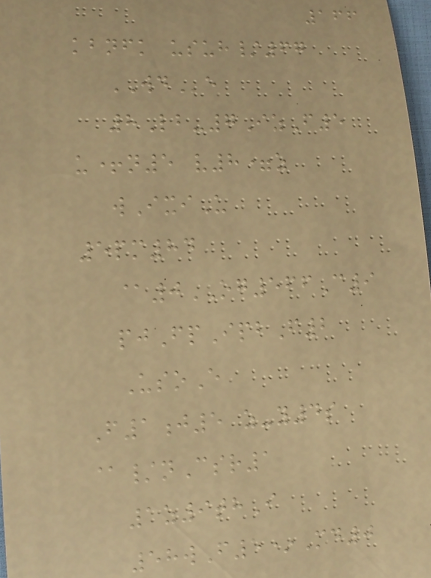166
kbnfk usuh/67
WDe
8Lb-7IzF5
u+n5 v8=z
wIxiU
5pm84
@0OG566C9
pjFpIpbF2
UsoE
F1j5 z-y4s
@/nCsr1
1z9thI
58wF5*Md0
